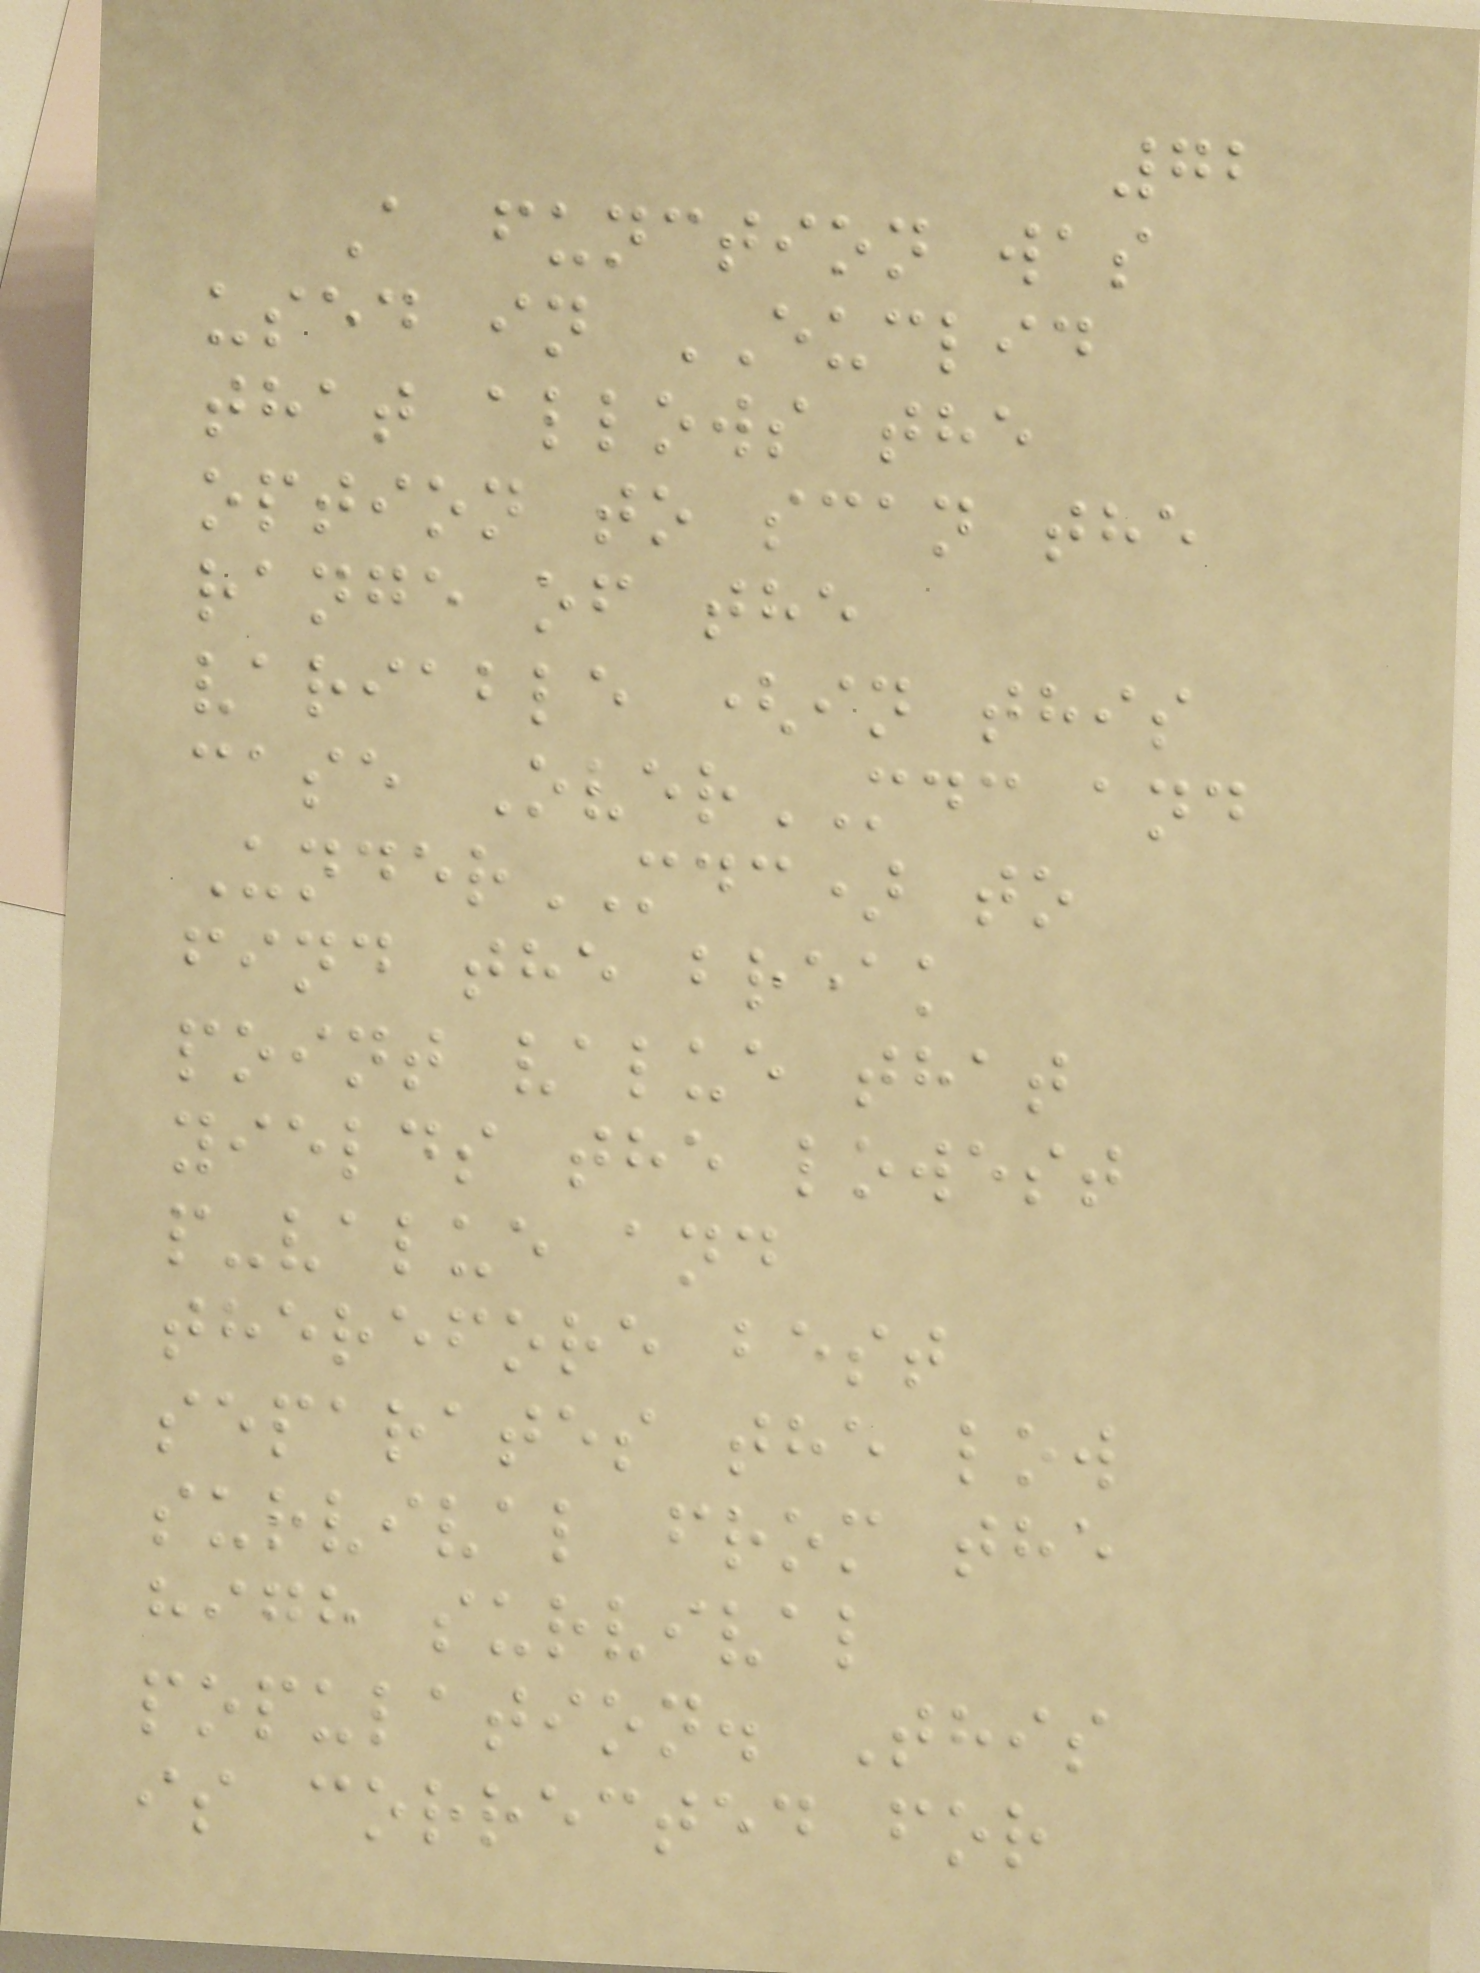72
A function was
used in EUCLID
that allows the
option to scan the
range of the
variable (in this
case OverMDC and
UnderMDC) to
find the break
point value that
yields the lowest
p-value and
therefore best
separates the low
survival from the
high survival
population. This
is corrected for
